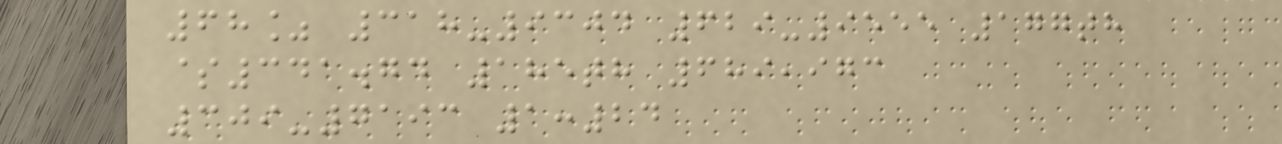68% 318-9304 629-9555 177th
$341.74 185th 689,973
309-7193 1:24
